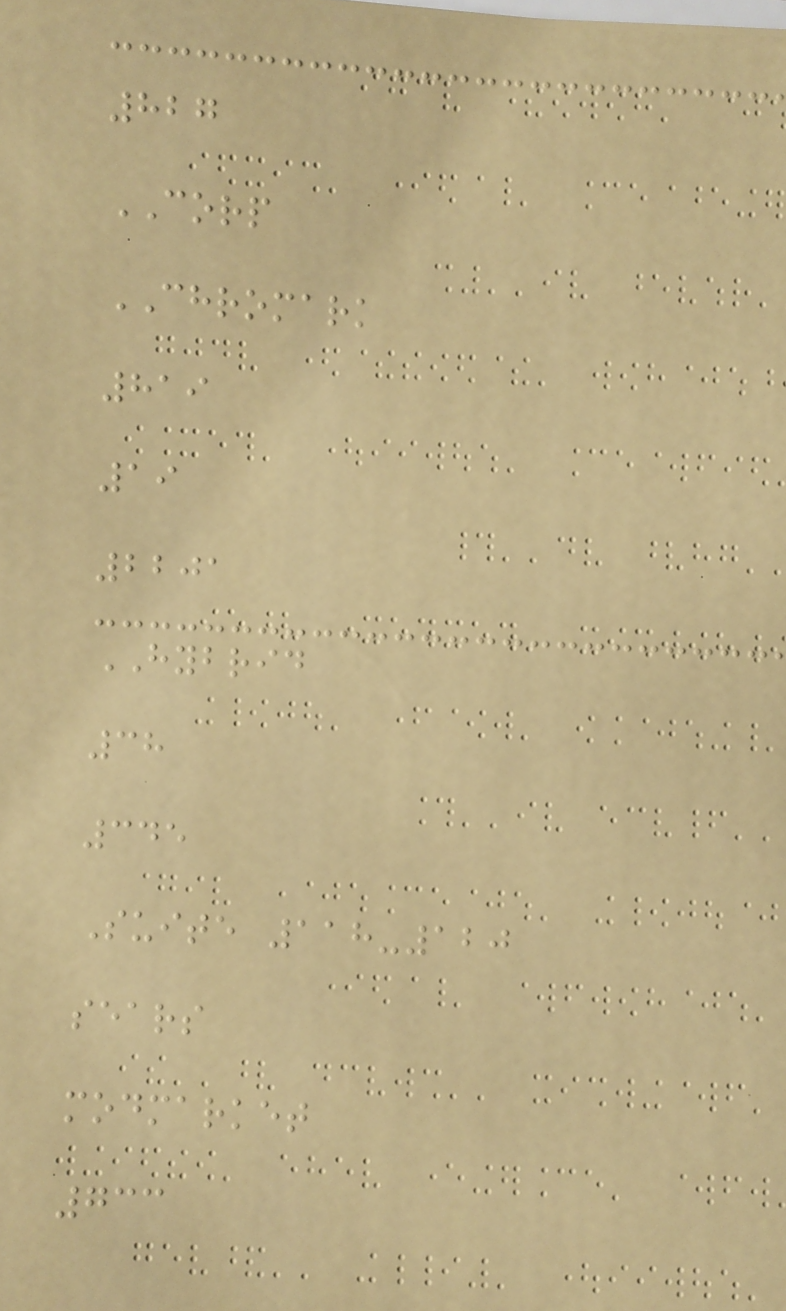827
CORP
CHROMARK
819
19
2201
HYBRID
38
345
Suite 118-120
sears
modmarket
733
